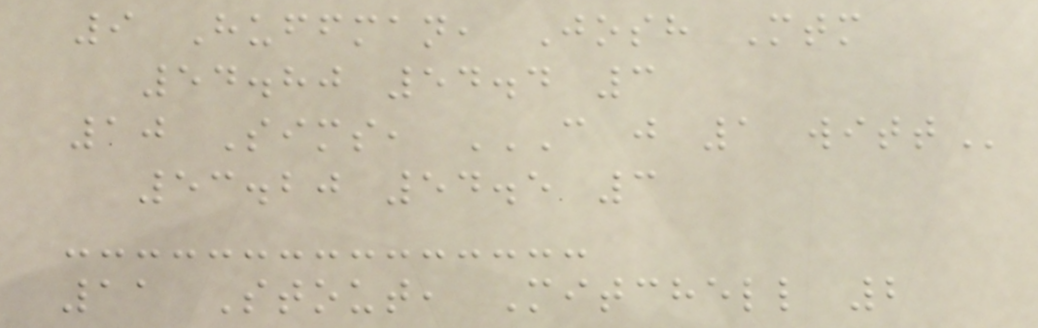9 Huffman, Josh Mtm
54.80 54.4 3
10 Sims, C J 1 WITT
53.20 54.5 3
11 Stout, Mitchell 2
